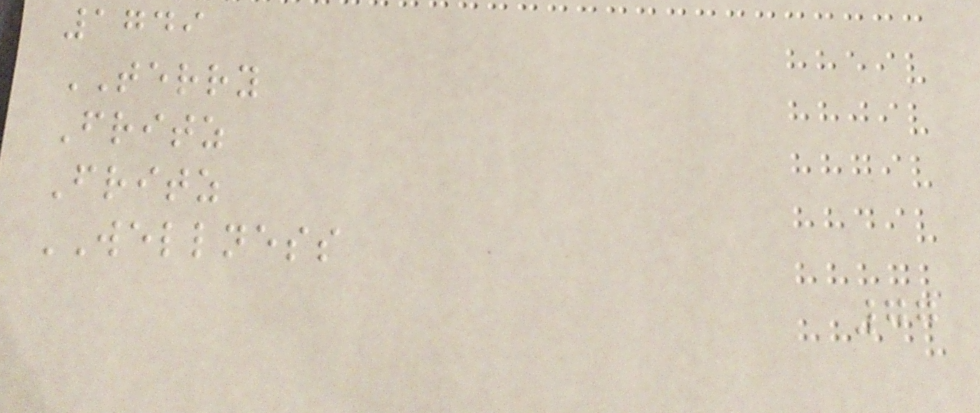1749
TERRY
Fritz
Fritz
WELLNESS
77
